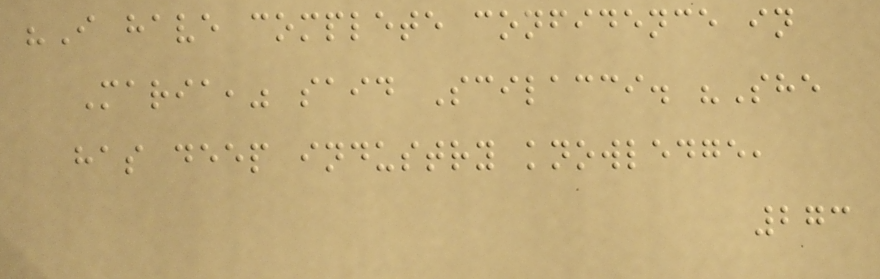"I have complete confidence in
Maria," said Scilacci. "She
has deep industry knowledge,
273
